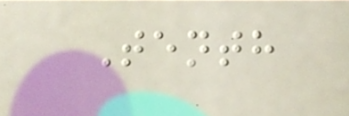Tenth
